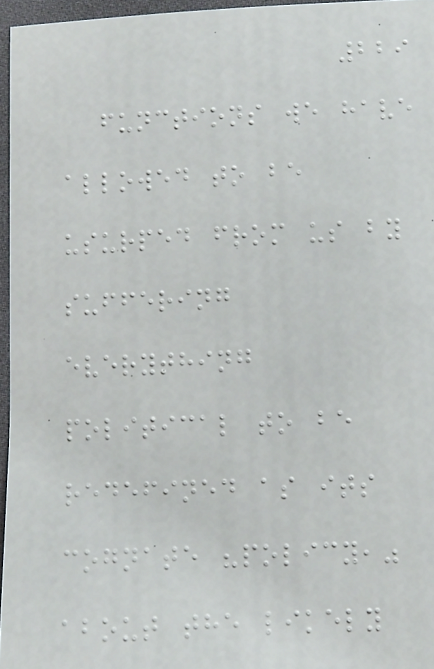229
functions we have
allowed to be
usurped from us by
suffering
everything
political to be
redefined as its
cognate "policy,"
about the likely
